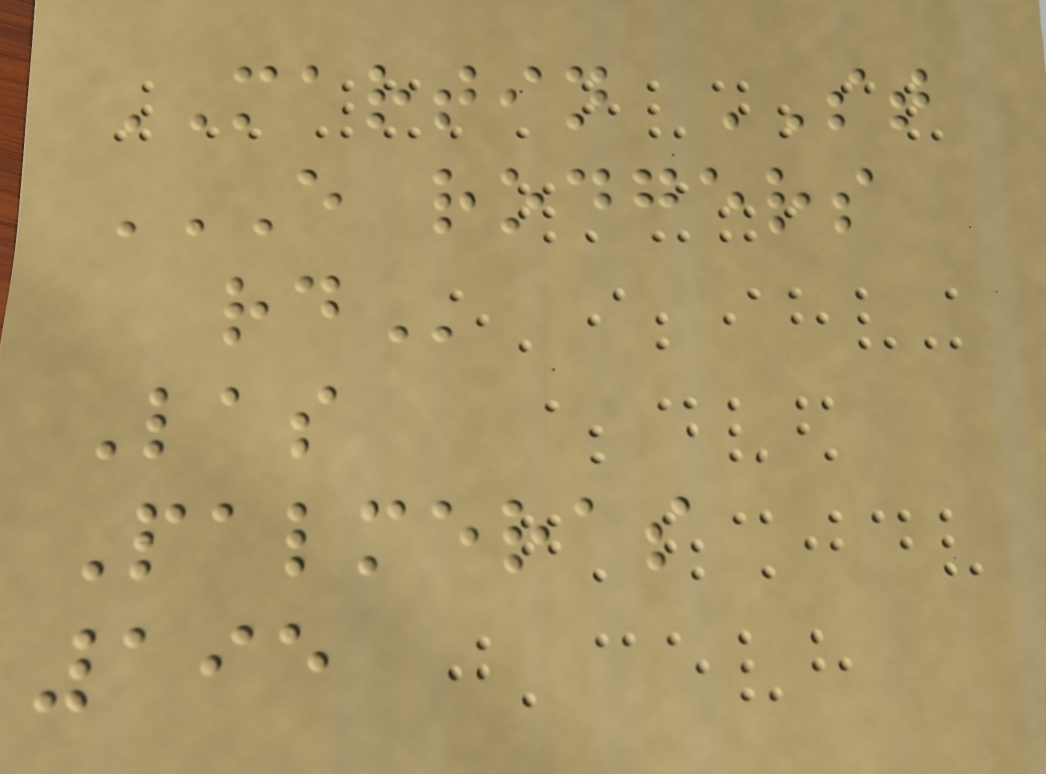MARTIN ST
E RODGERS
RD
Las
Palmeras
195
